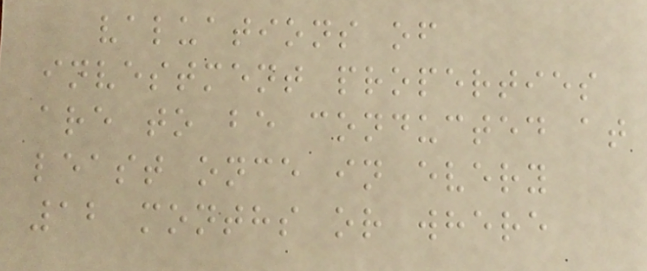valuations of
investment properties
are to be conducted at
least once in every
12 months or where
